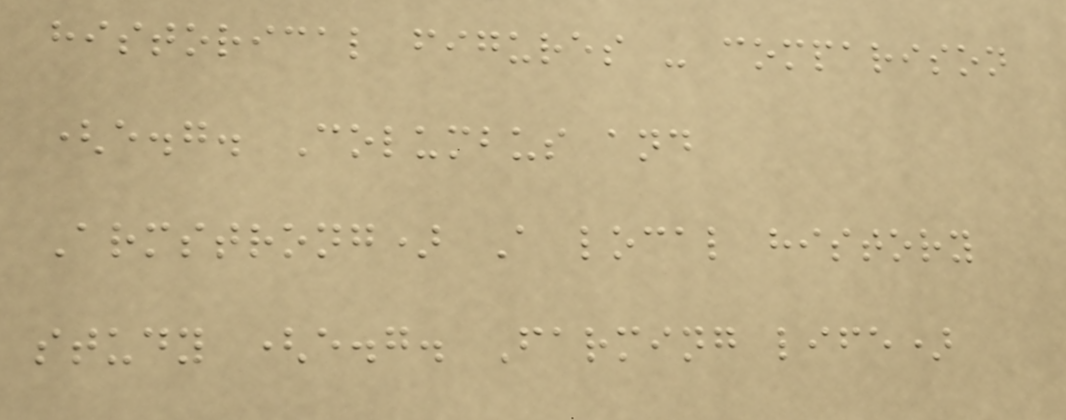historical figures - comparison
(e.g. Columbus and
Armstrong) A local history
study (e.g. Farming life)
